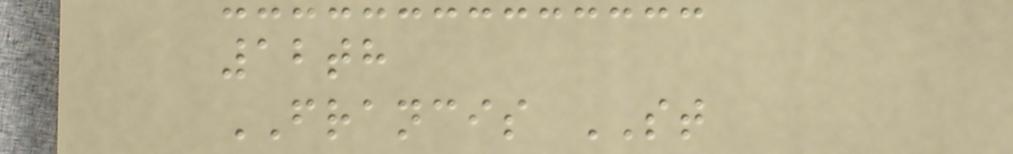12th
FRANCIS ST
